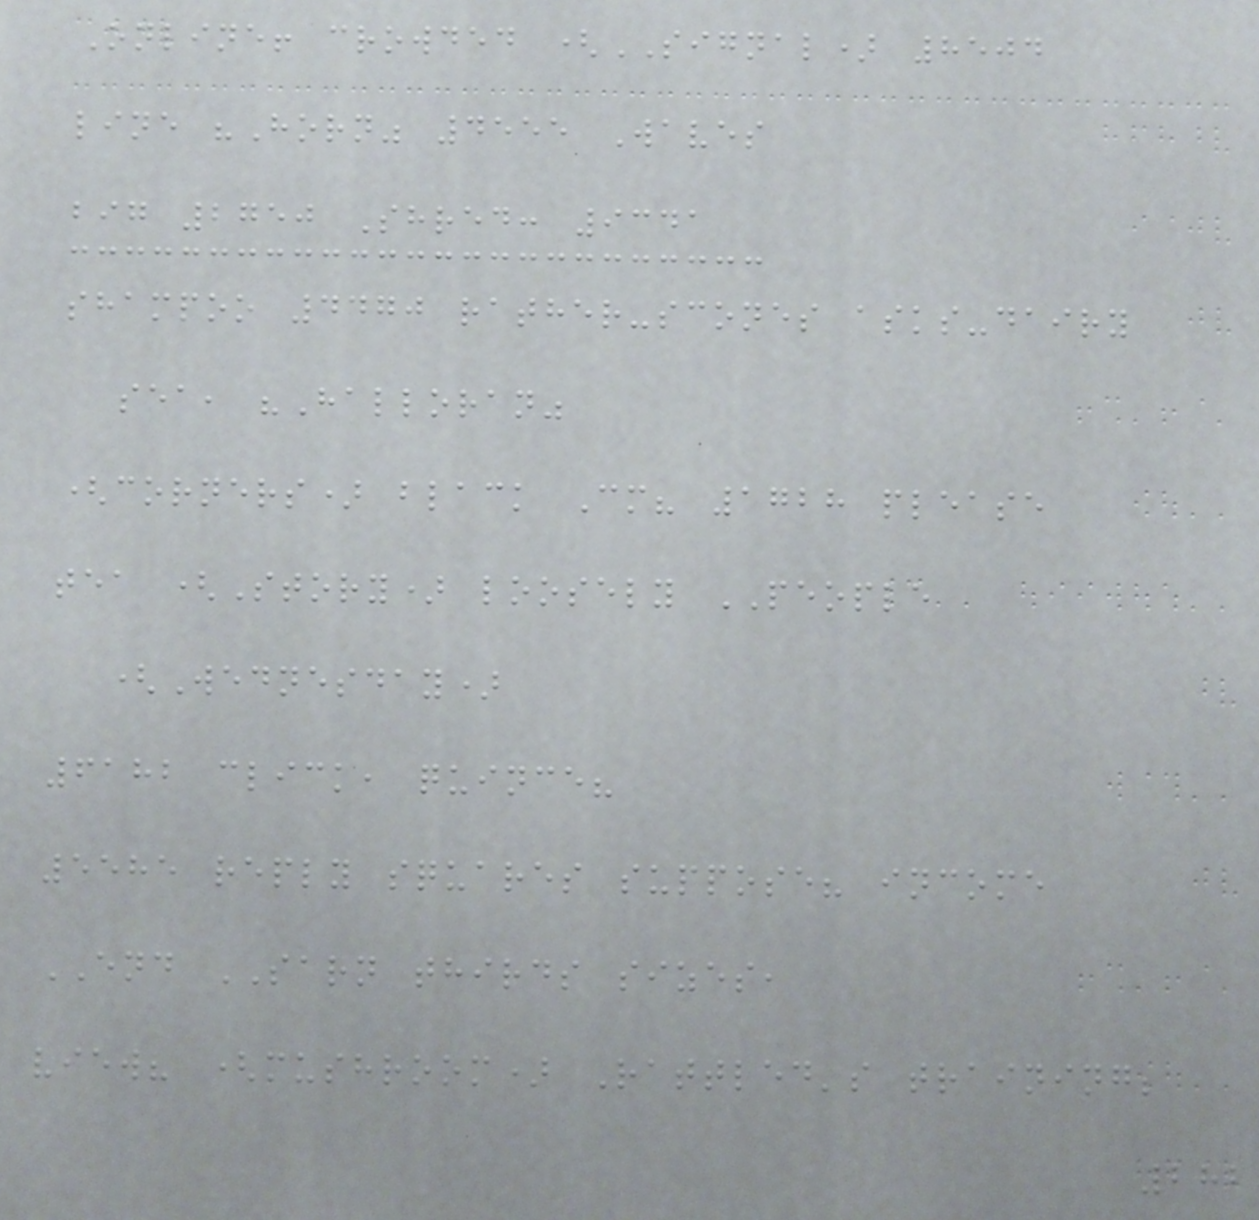Online! crowded (SIGNAL) 8504
line "Horn" 4555 Waves
big 2750 Shred: 9341
shampoo 4470 rather-scones asks-dairy
sea, "Halloran"
(corners) black Cm? 1728 please
tea (Story) loosely PEOPLE
(Wednesday)
6182 click, quince?
5585 reply squares suppose? income
END SARN thirds sizes,
view? (mushroom) Rattled's training;
282
